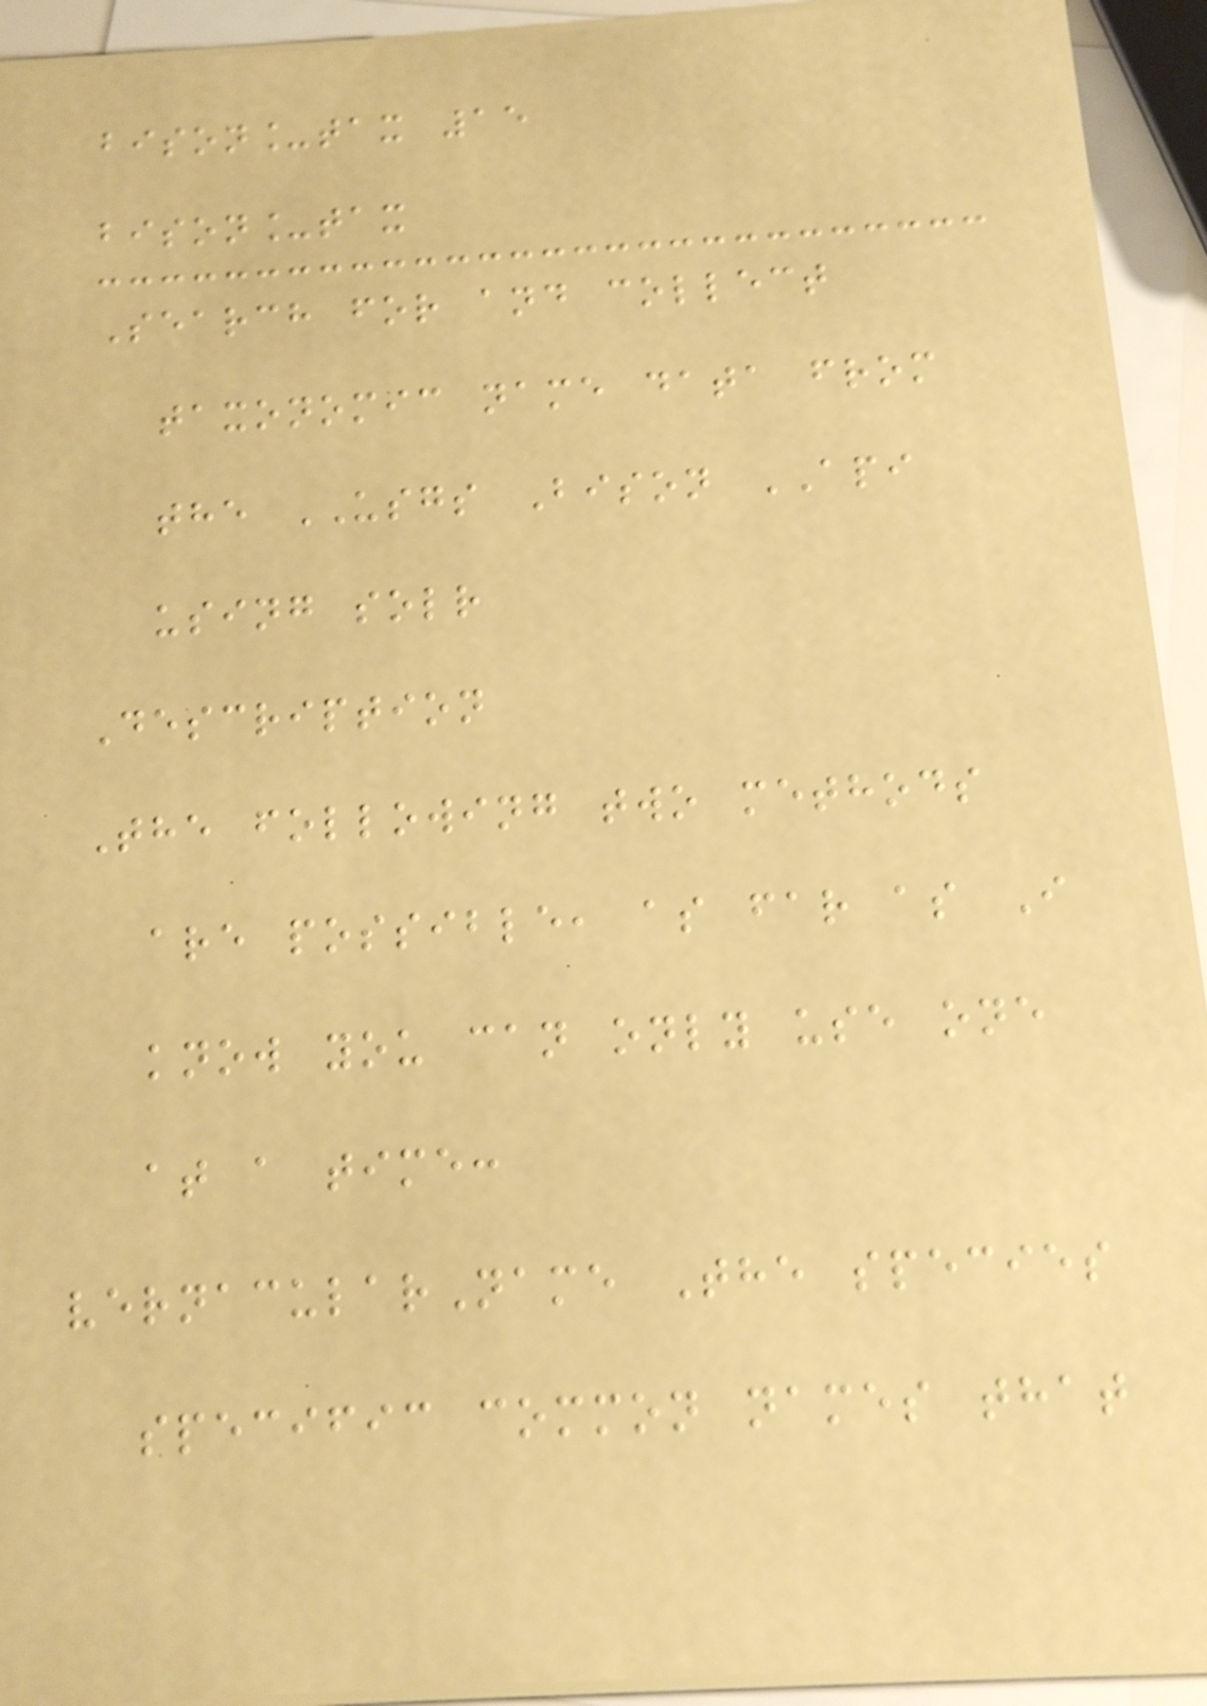bison_tax 15
bison_tax
Search for and collect
taxonomic name data from
the USGS Bison API
using solr
Description
The following two methods
are possible, as far as I
know you can only use one
at a time:
vernacularName The species
specific common names that
